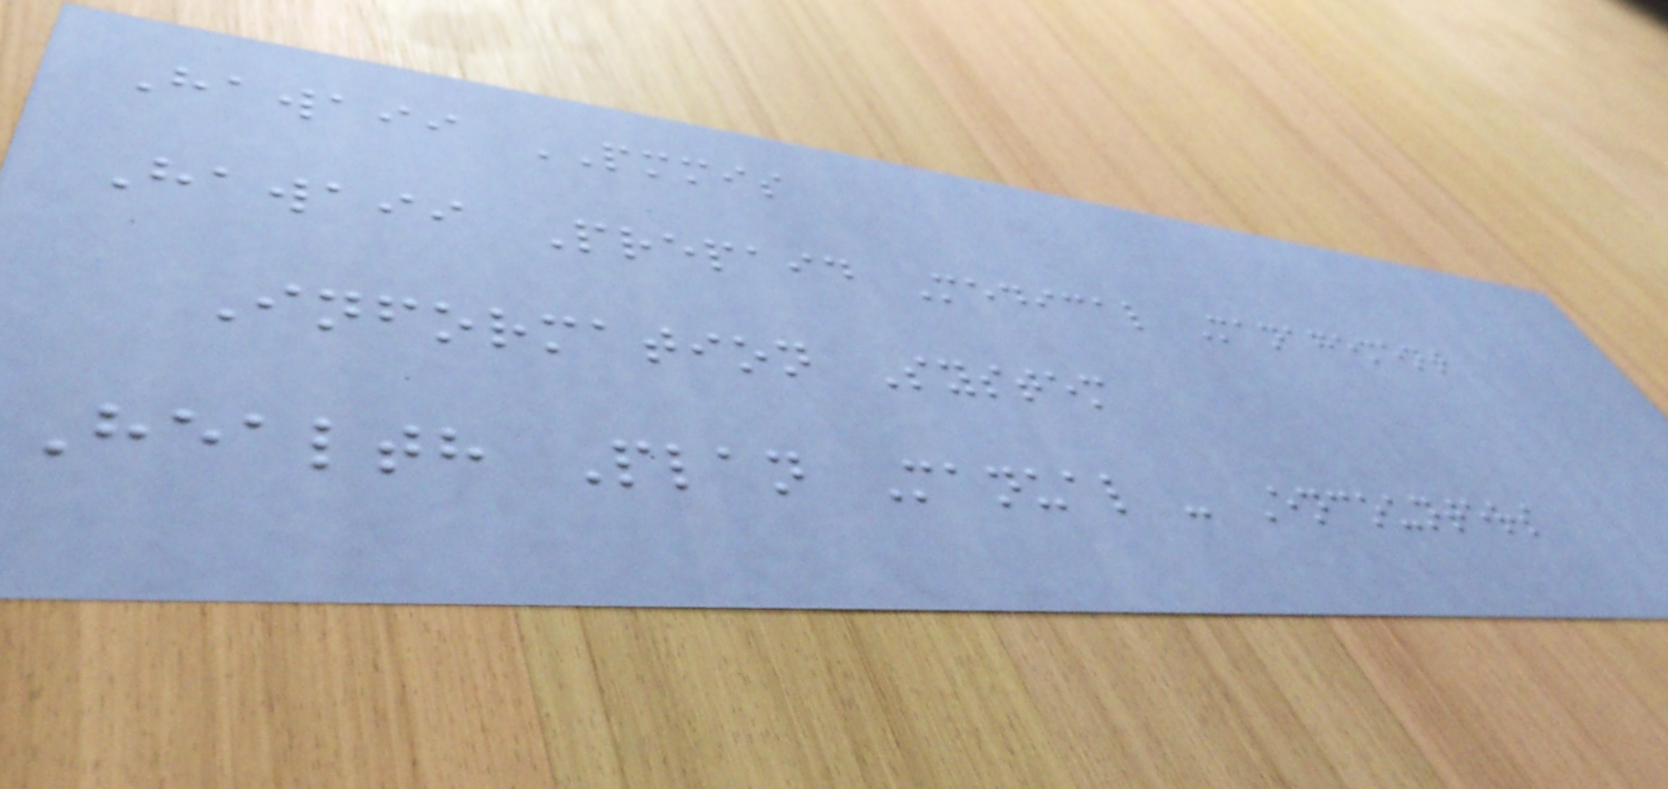Hawaii PMMIS
Hawaii Prepaid Medical Management
Information System
Health Plan Manual - Encounters
